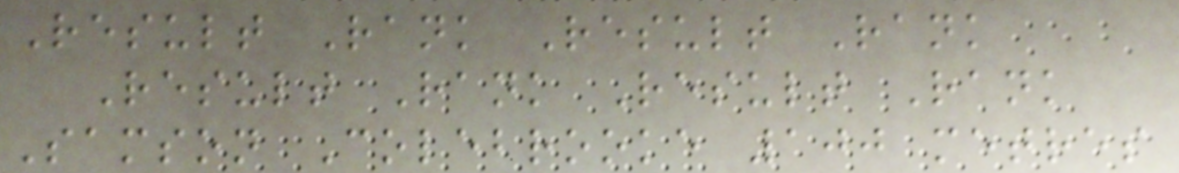Result Rank Result Rank
Result Rank Result Rank
Samson Colebrooke 100 metres
